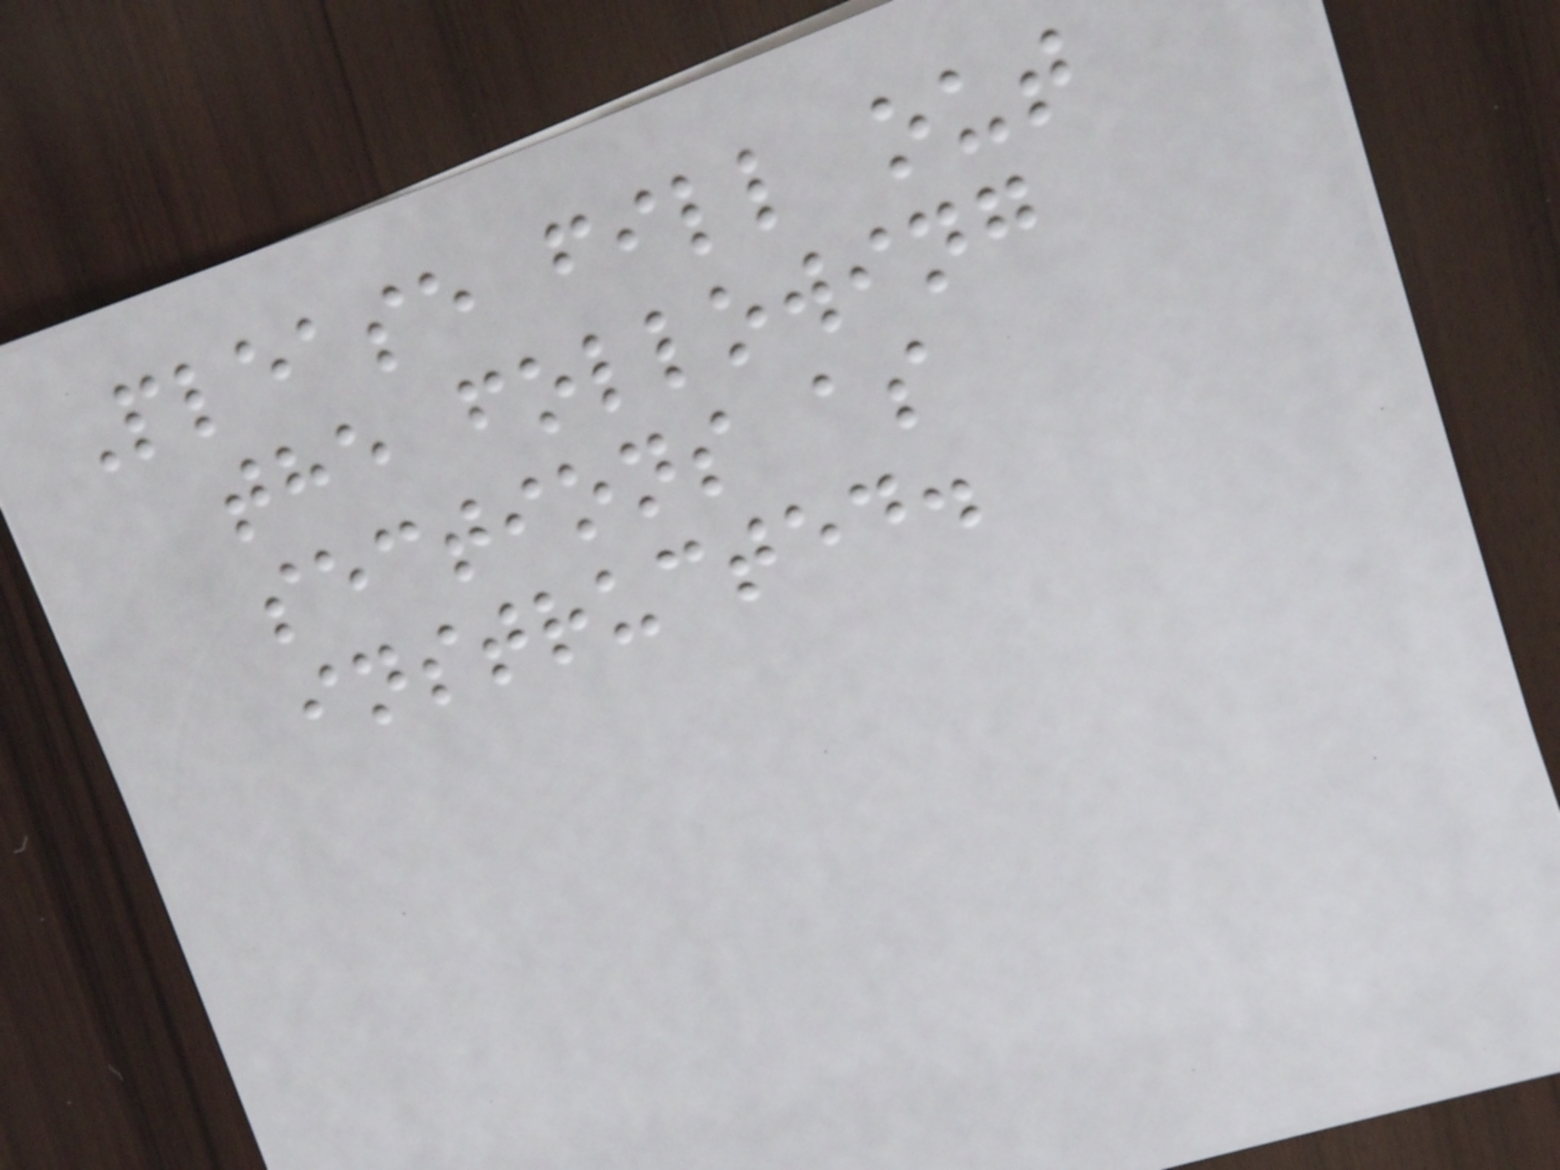Please fill out
the following
sections as
instructed.
